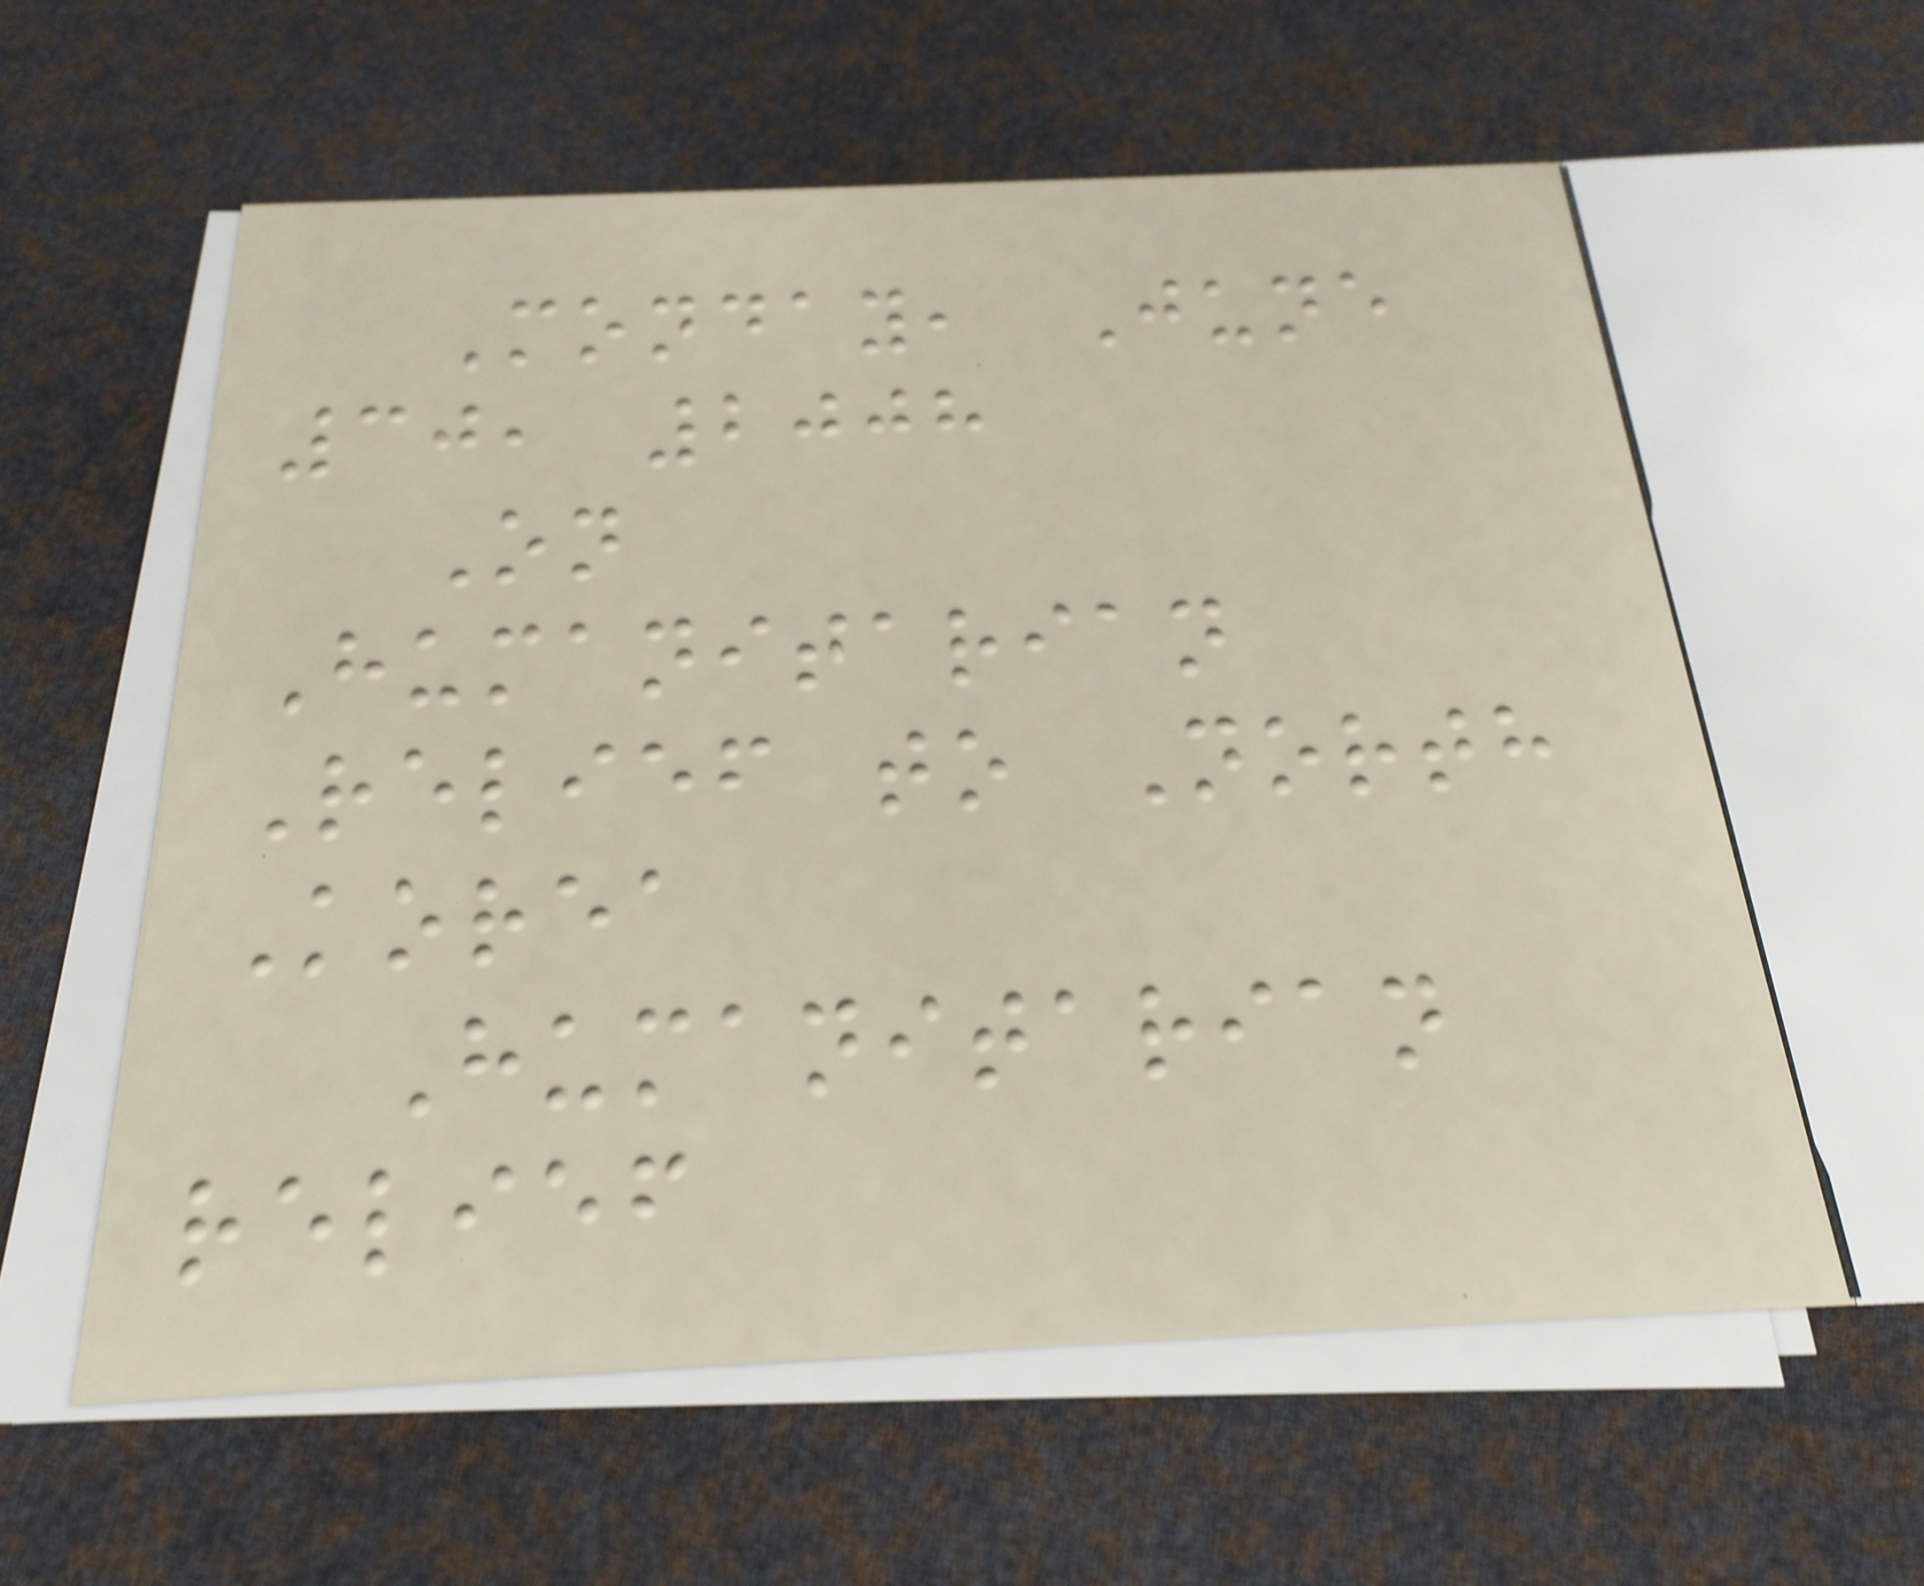Monday, June
30, 2008
On
Humanitarian
Relief to North
Korea
Humanitarian
relief
